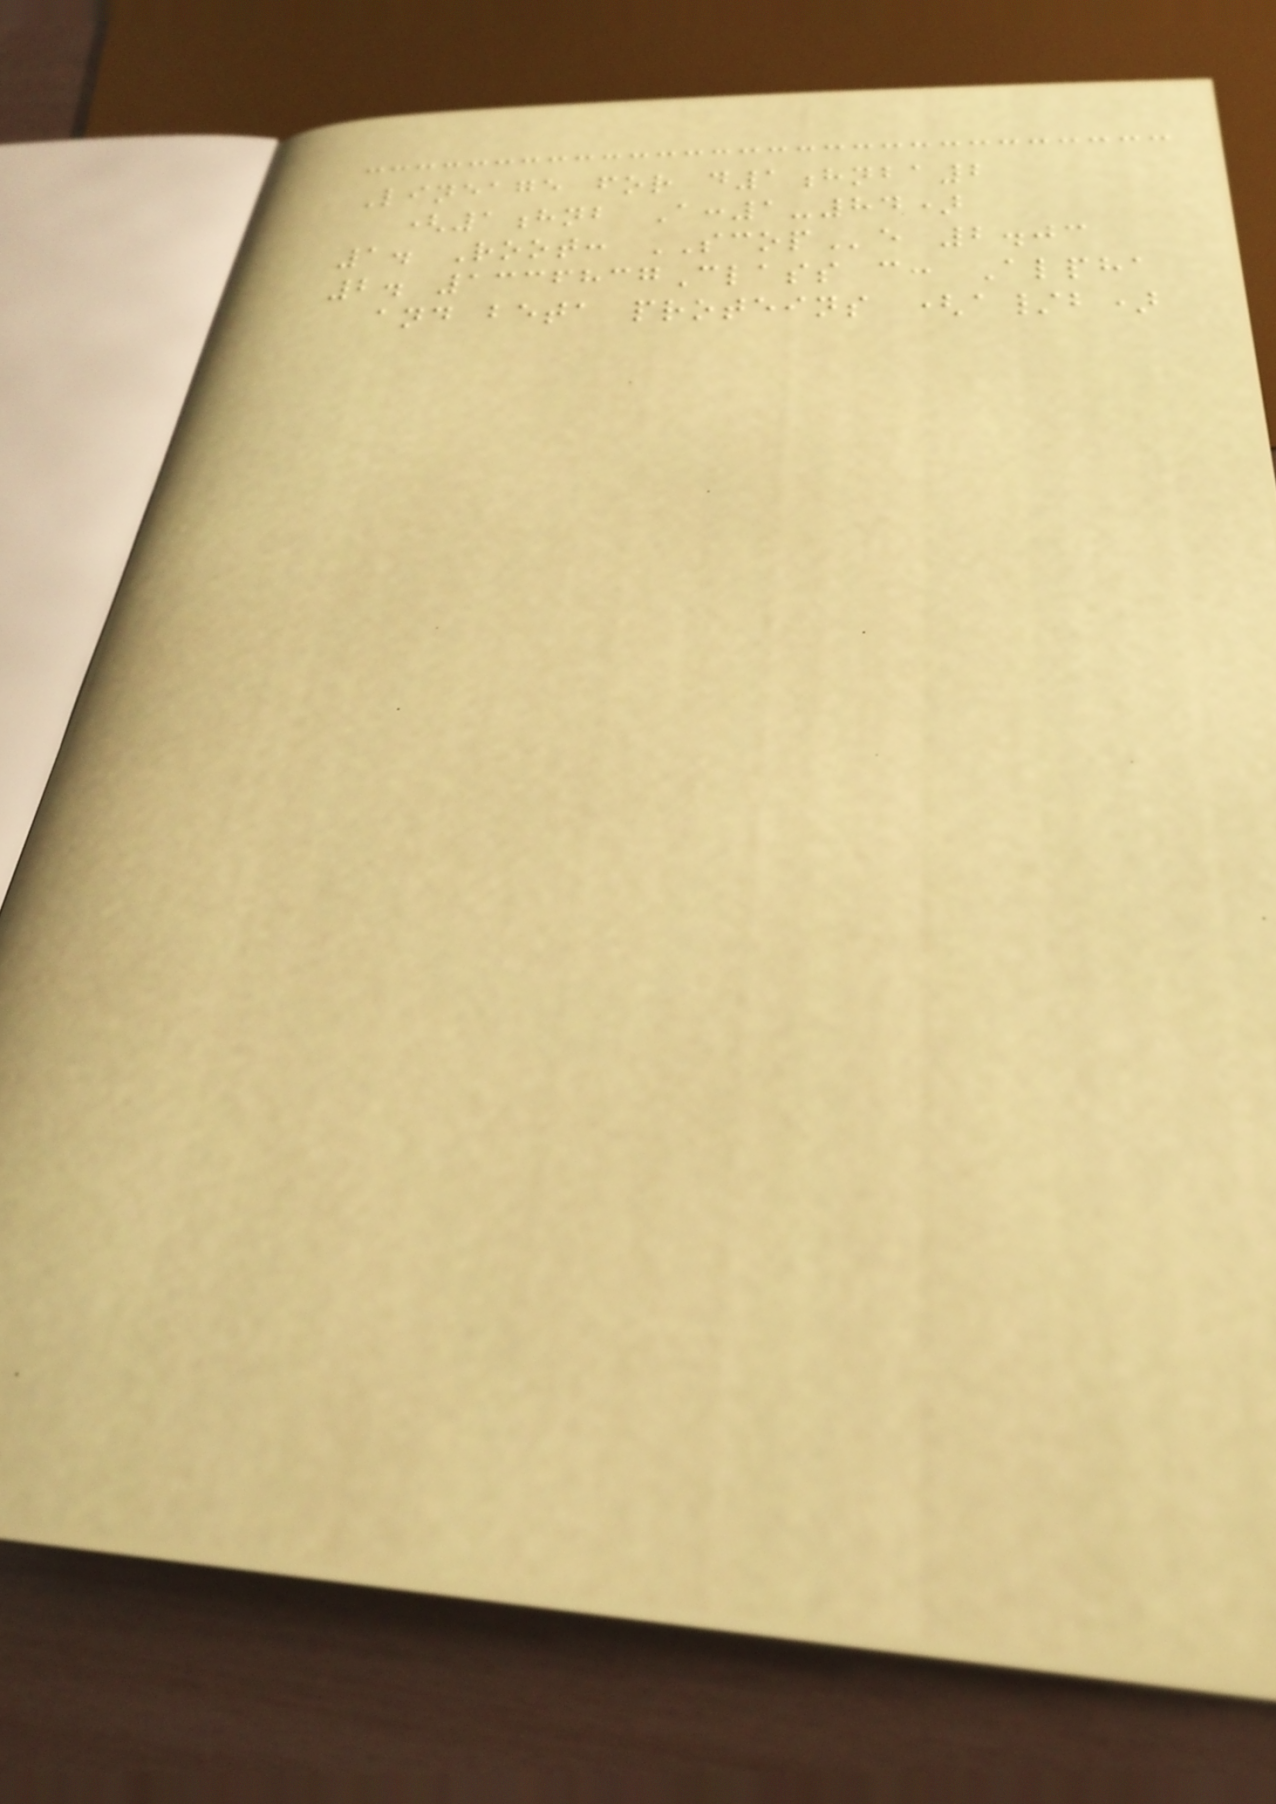Lineage for d1hnba2
(1hnb A:1-84)
1. Root: SCOPe 2.03
2. 1336837Class c: Alpha
and beta proteins (a/b)
